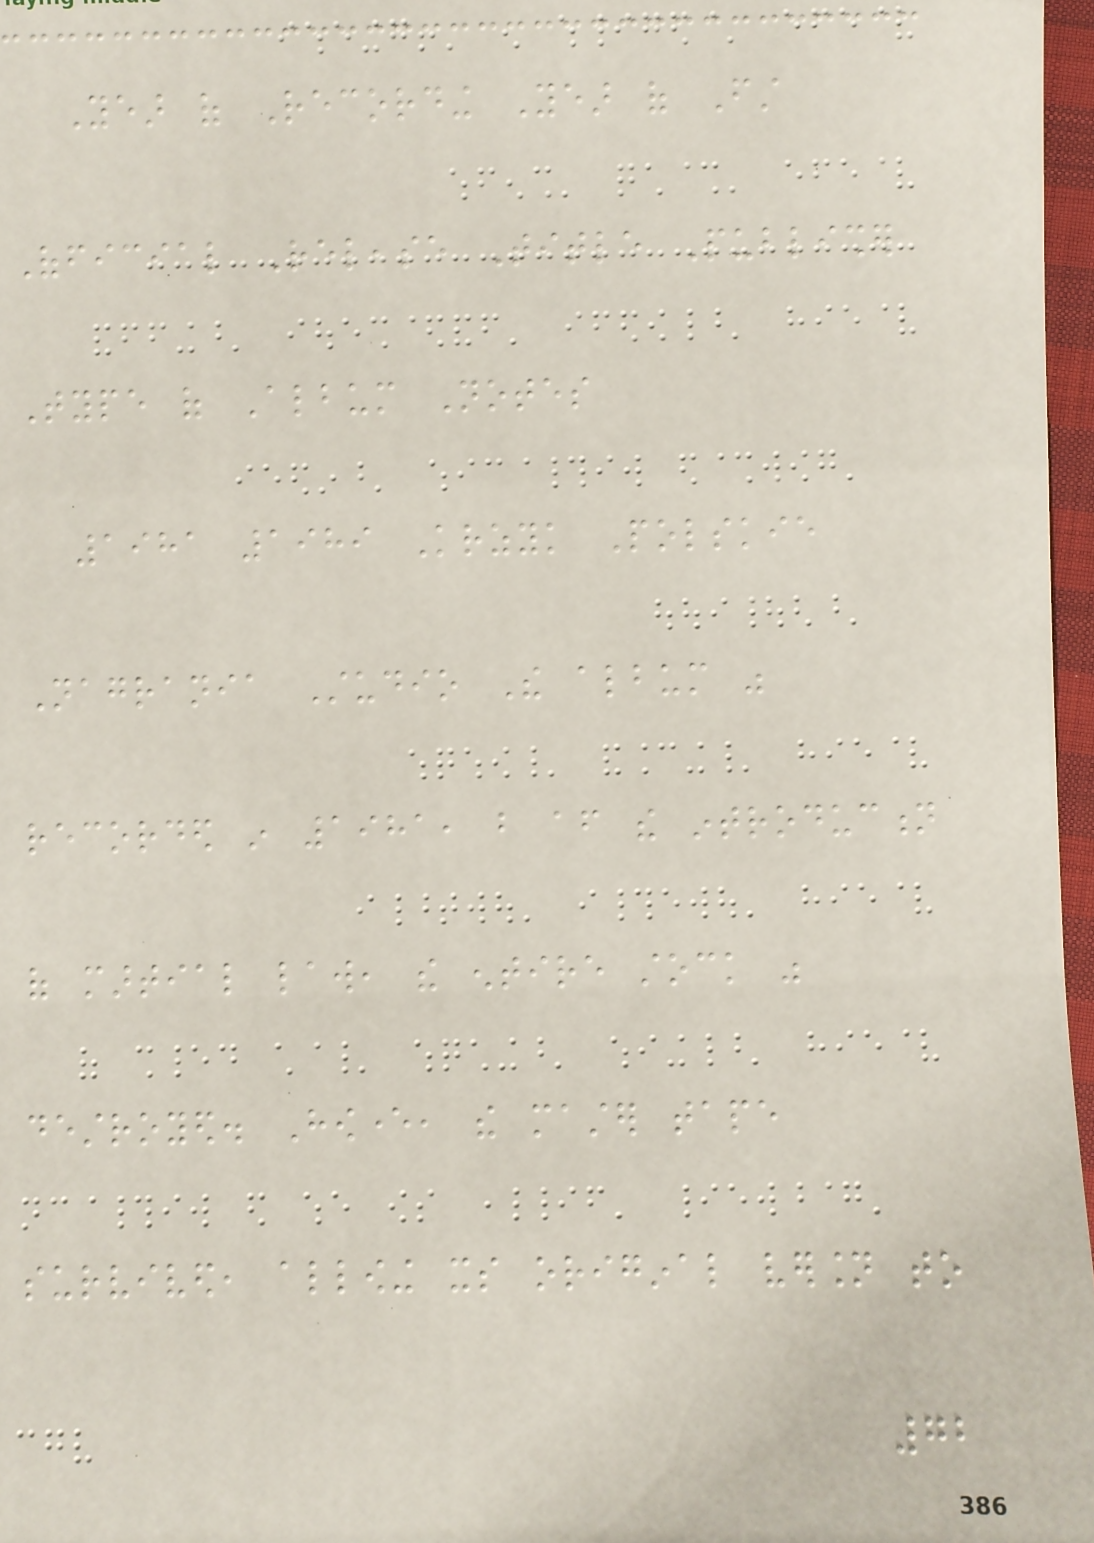Year of Recording Year of First
Official Release Title Publisher
Type of Album Notes
1981 1989 Krzyk Polskie
Nagrania Studio The album was
recorded in 1981, but after the introduction
of martial law, the entire stock was
destroyed. However, the master tape
survived, allowing its original version to
72
